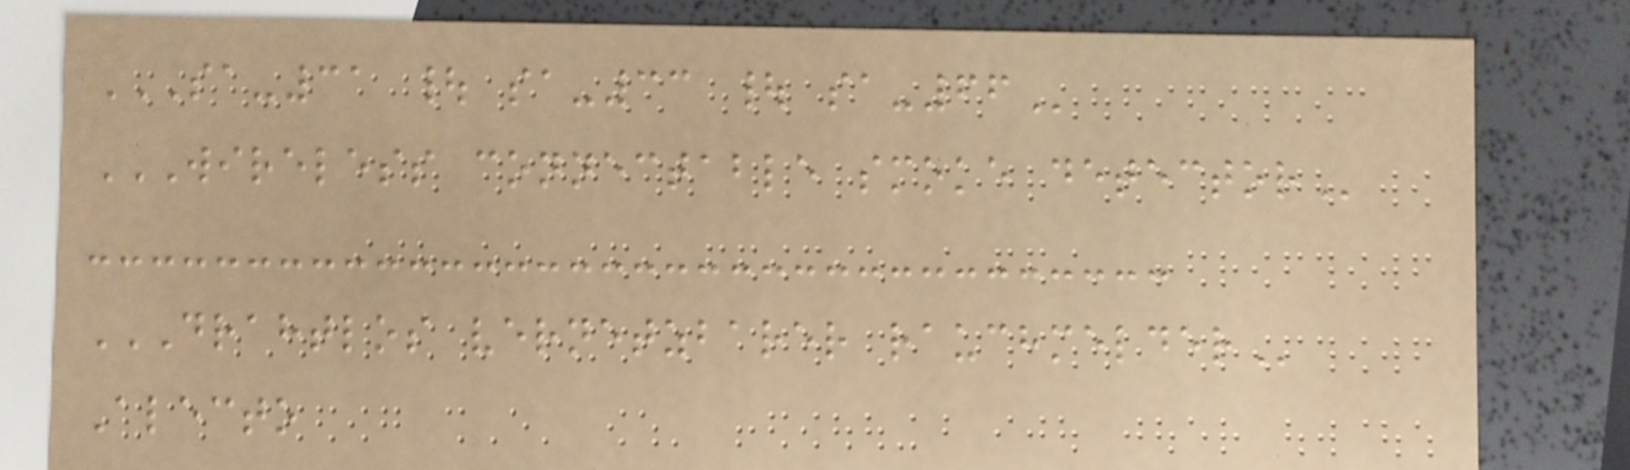SA-31 | SA-33 | SA-66
WIRELESS CONNECTABLE SMOKE DETECTOR
DRAHTLOS VERNETZBARER RAUCHMELDER
Alecto
